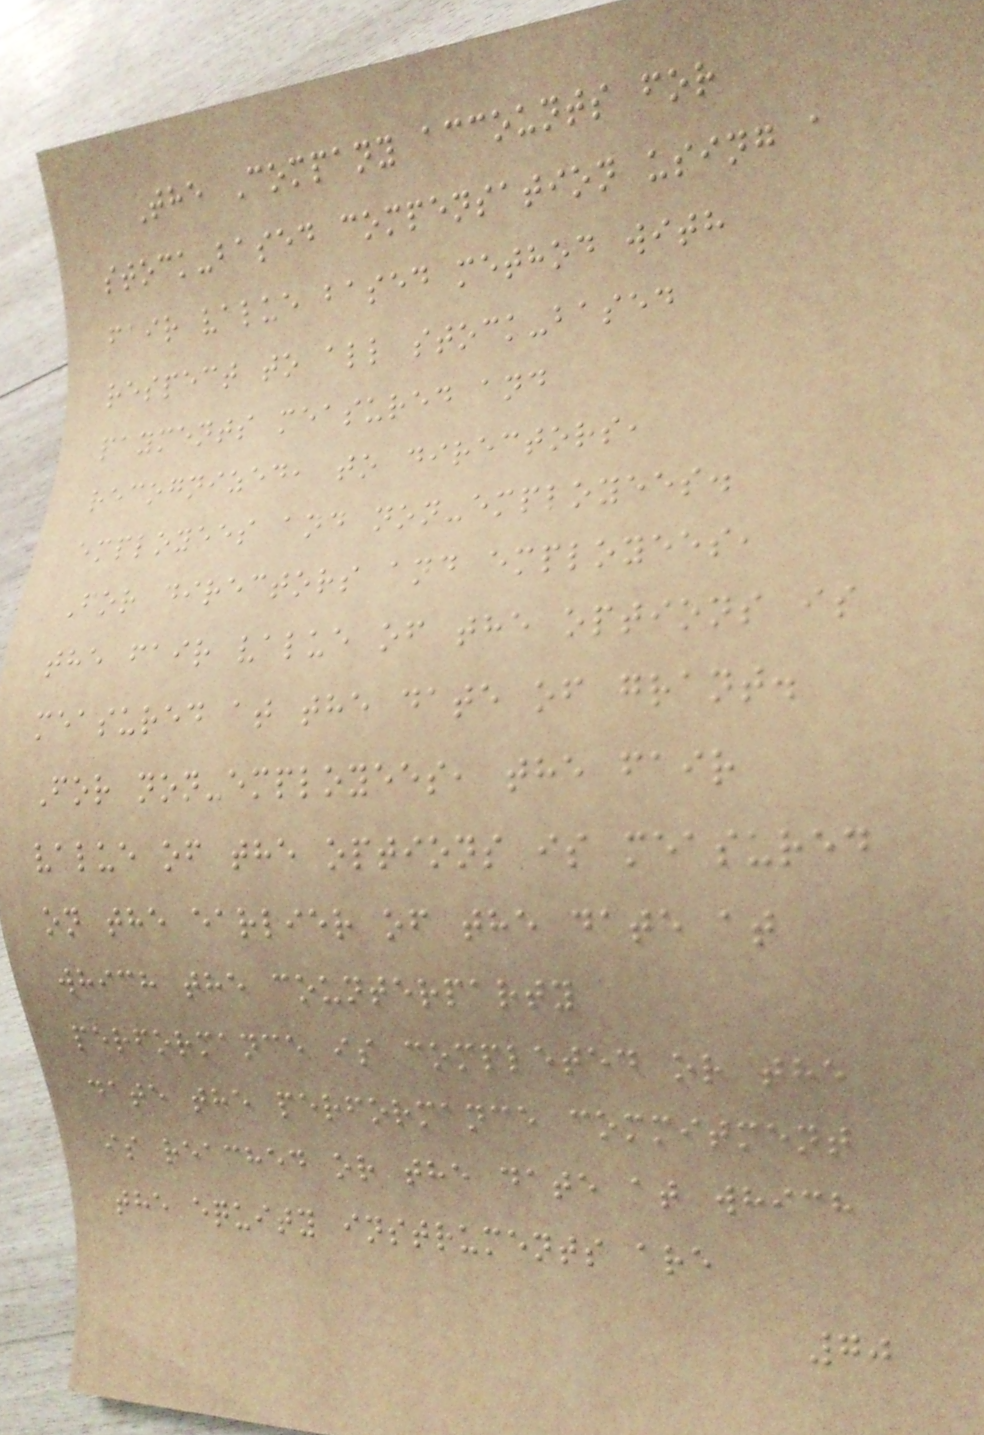The Company accounts for
stock-based compensation using a
fair value based method with
respect to all stock-based
payments measured and
recognized, to directors,
employees and non-employees.
For directors and employees,
the fair value of the options is
measured at the date of grant.
For non-employees, the fair
value of the options is measured
on the earlier of the date at
which the counterparty
performance is completed or the
date the performance commitment
is reached or the date at which
the equity instruments are
70
